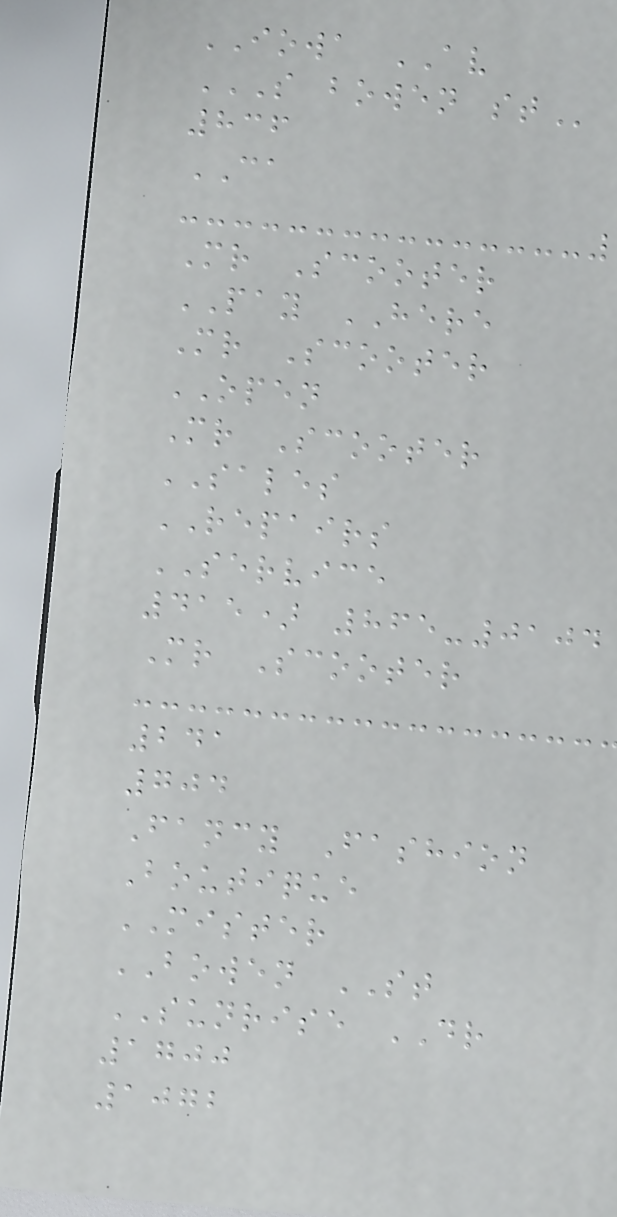IOWA AV
S BOWEN ST
836
CA
Mr Scooter
PAY HERE
Mr Scooter
OPEN
Mr Scooter
SALES
REPAIRS
SERVICE
415) 865-0104
Mr Scooter
241
704
Fancy Fashion
Boutique
MISTER
BOWEN ST
SUNRISE DR
1700
1072
